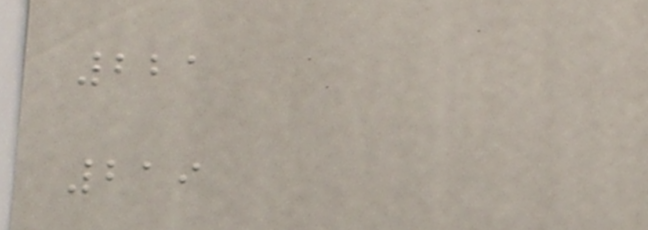221
219
